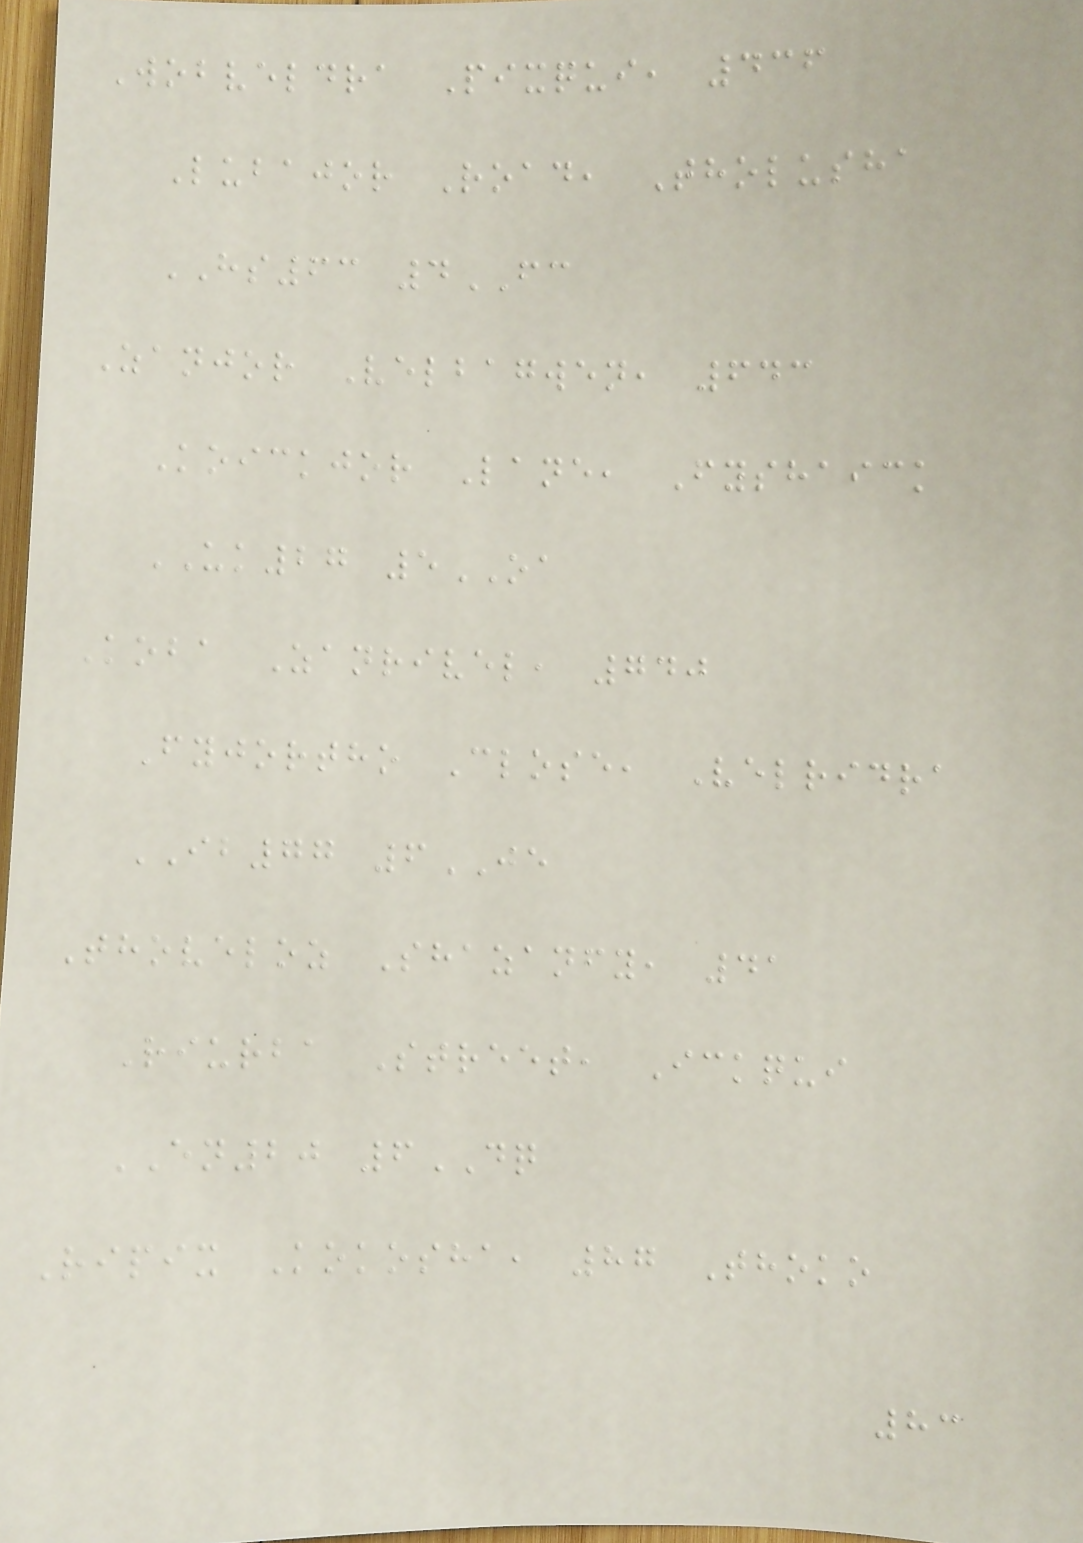Wobveldra Pixqui, 436
Lubajor Road, Tholusha
HS63 4FC
Zanjor Velbagwen, 643
Koickjor Lane, Fyshaick
UK27 5OA
Koba Zanrivel, 740
Fyjortho Close, Velridra
IB77 6JE
Thoveloz Shazanfy, 41
Riurba Street, Ickqui
EN20 6DQ
Ripix Kokosha, 87 Thoko
83
